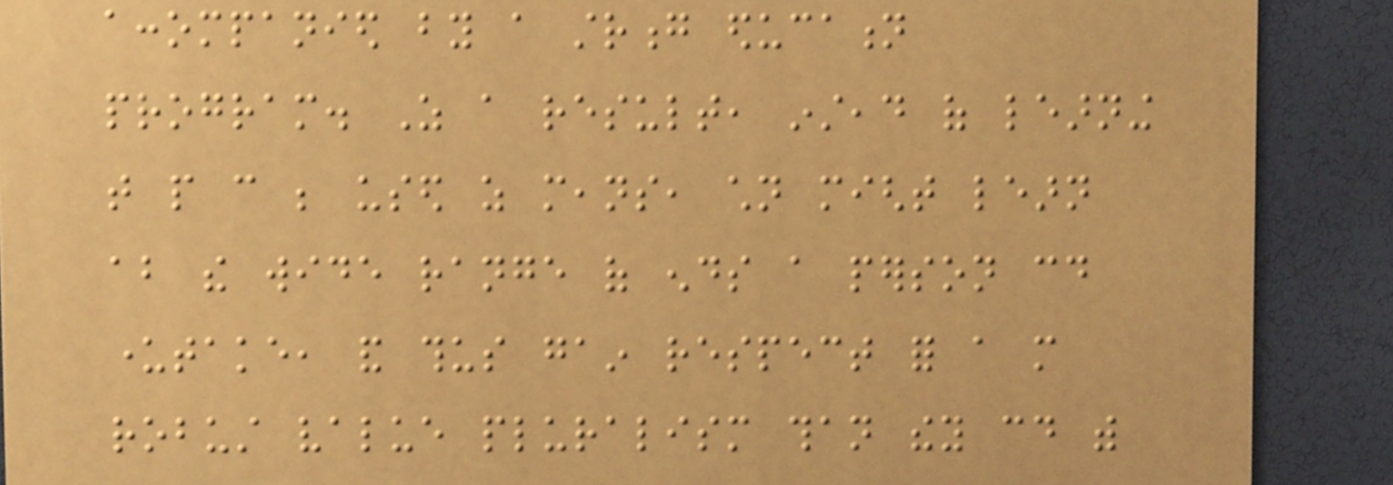accompanied by a strong education
program. As a result, instead of learning
that people can be used as means, children might learn
about the wide range of ends a person could
undertake, and thus gain respect for a more
robust value pluralism than they could with
